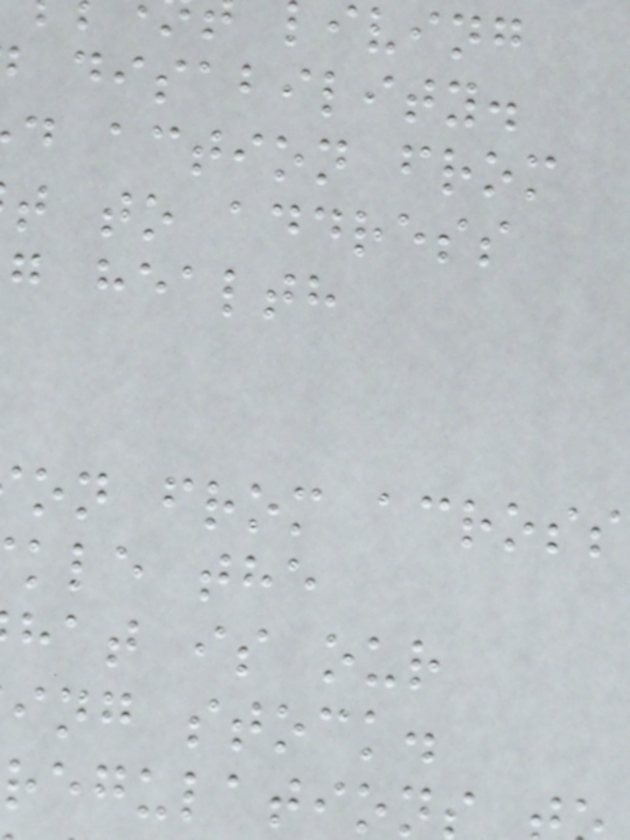disability.
d action from
t to address
g health
on from across
kle the
hat is our
ing stock.
regulation
